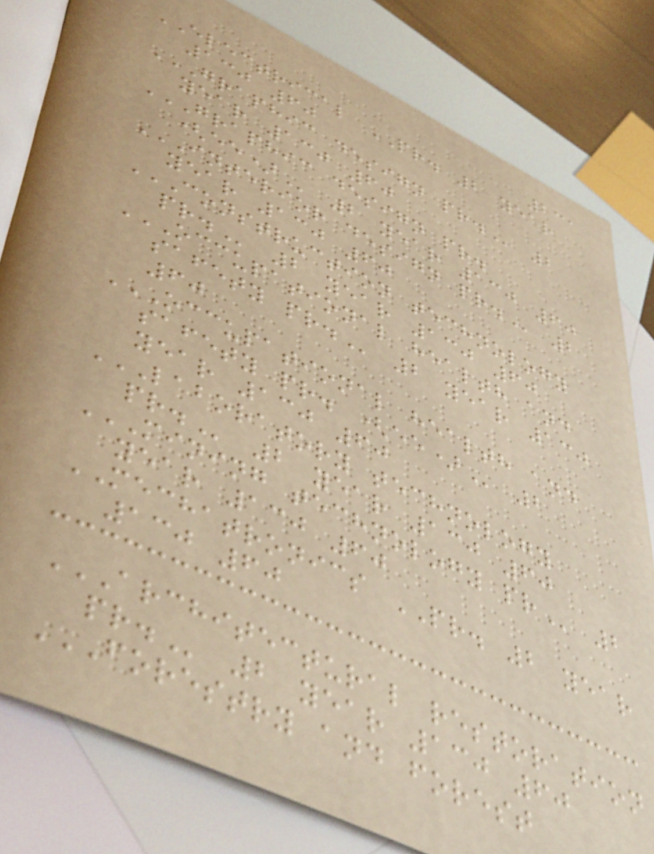231
ELECTRICAL PR. 2 year
130 60
GRAPHIC DESIGN PR. 2
year 130 60
GRAPHIC DESIGN PR.
(EE) 2 year 130 60
INTERIOR DESIGN PR. 2
year 130 60
CONSTRUCTION TECHNOLOGY
PR. 2 year 130 60
OCCUPATIONAL HEALTH AND
SAFETY PR. 2 year 130
60
OCCUPATIONAL HEALTH AND
SAFETY PR. (EE) 2
year 130 60
LABORATORY TECHNOLOGY
PR. 2 year 130 60
MINING TECHNOLOGY PR 2
year 130 60
MECHATRONICS PR. 2 year
130 60
ARCHITECTURAL RESTORATION
PR. 2 year 130 60
FORESTRY AND FOREST
